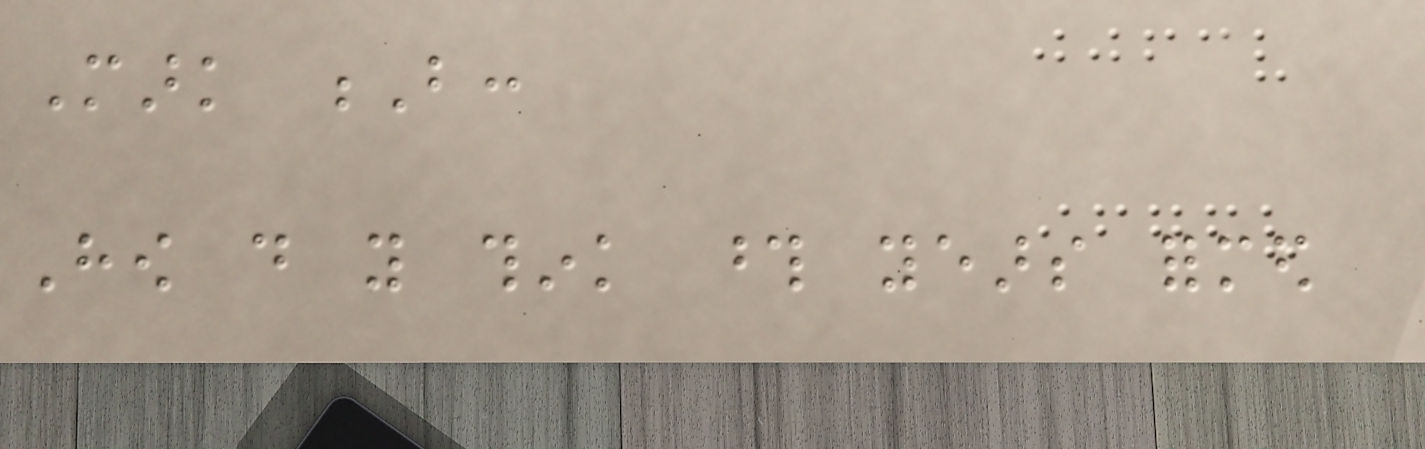Mark B:
How do you think those years formed
